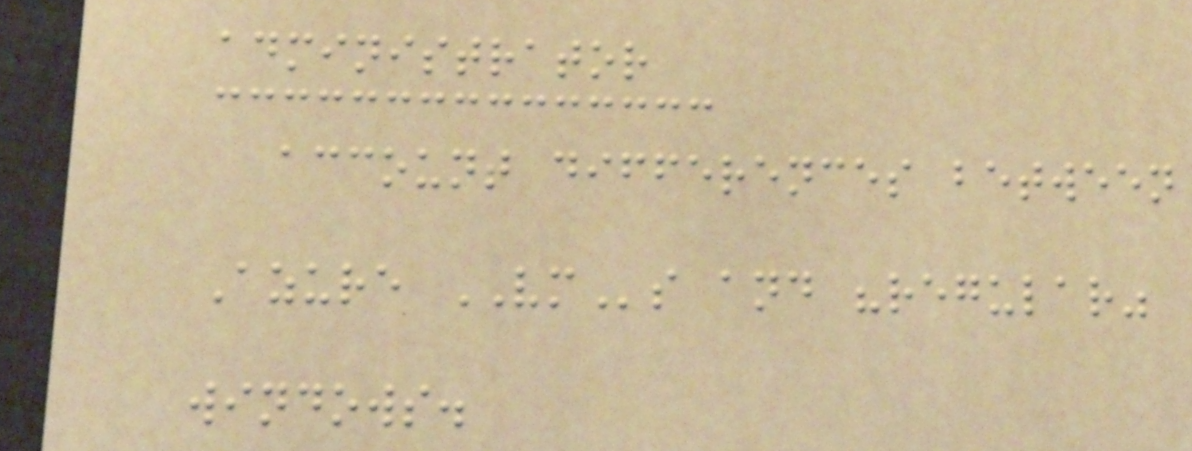administrator
account differences between
Azure VMs and "regular"
windows.
